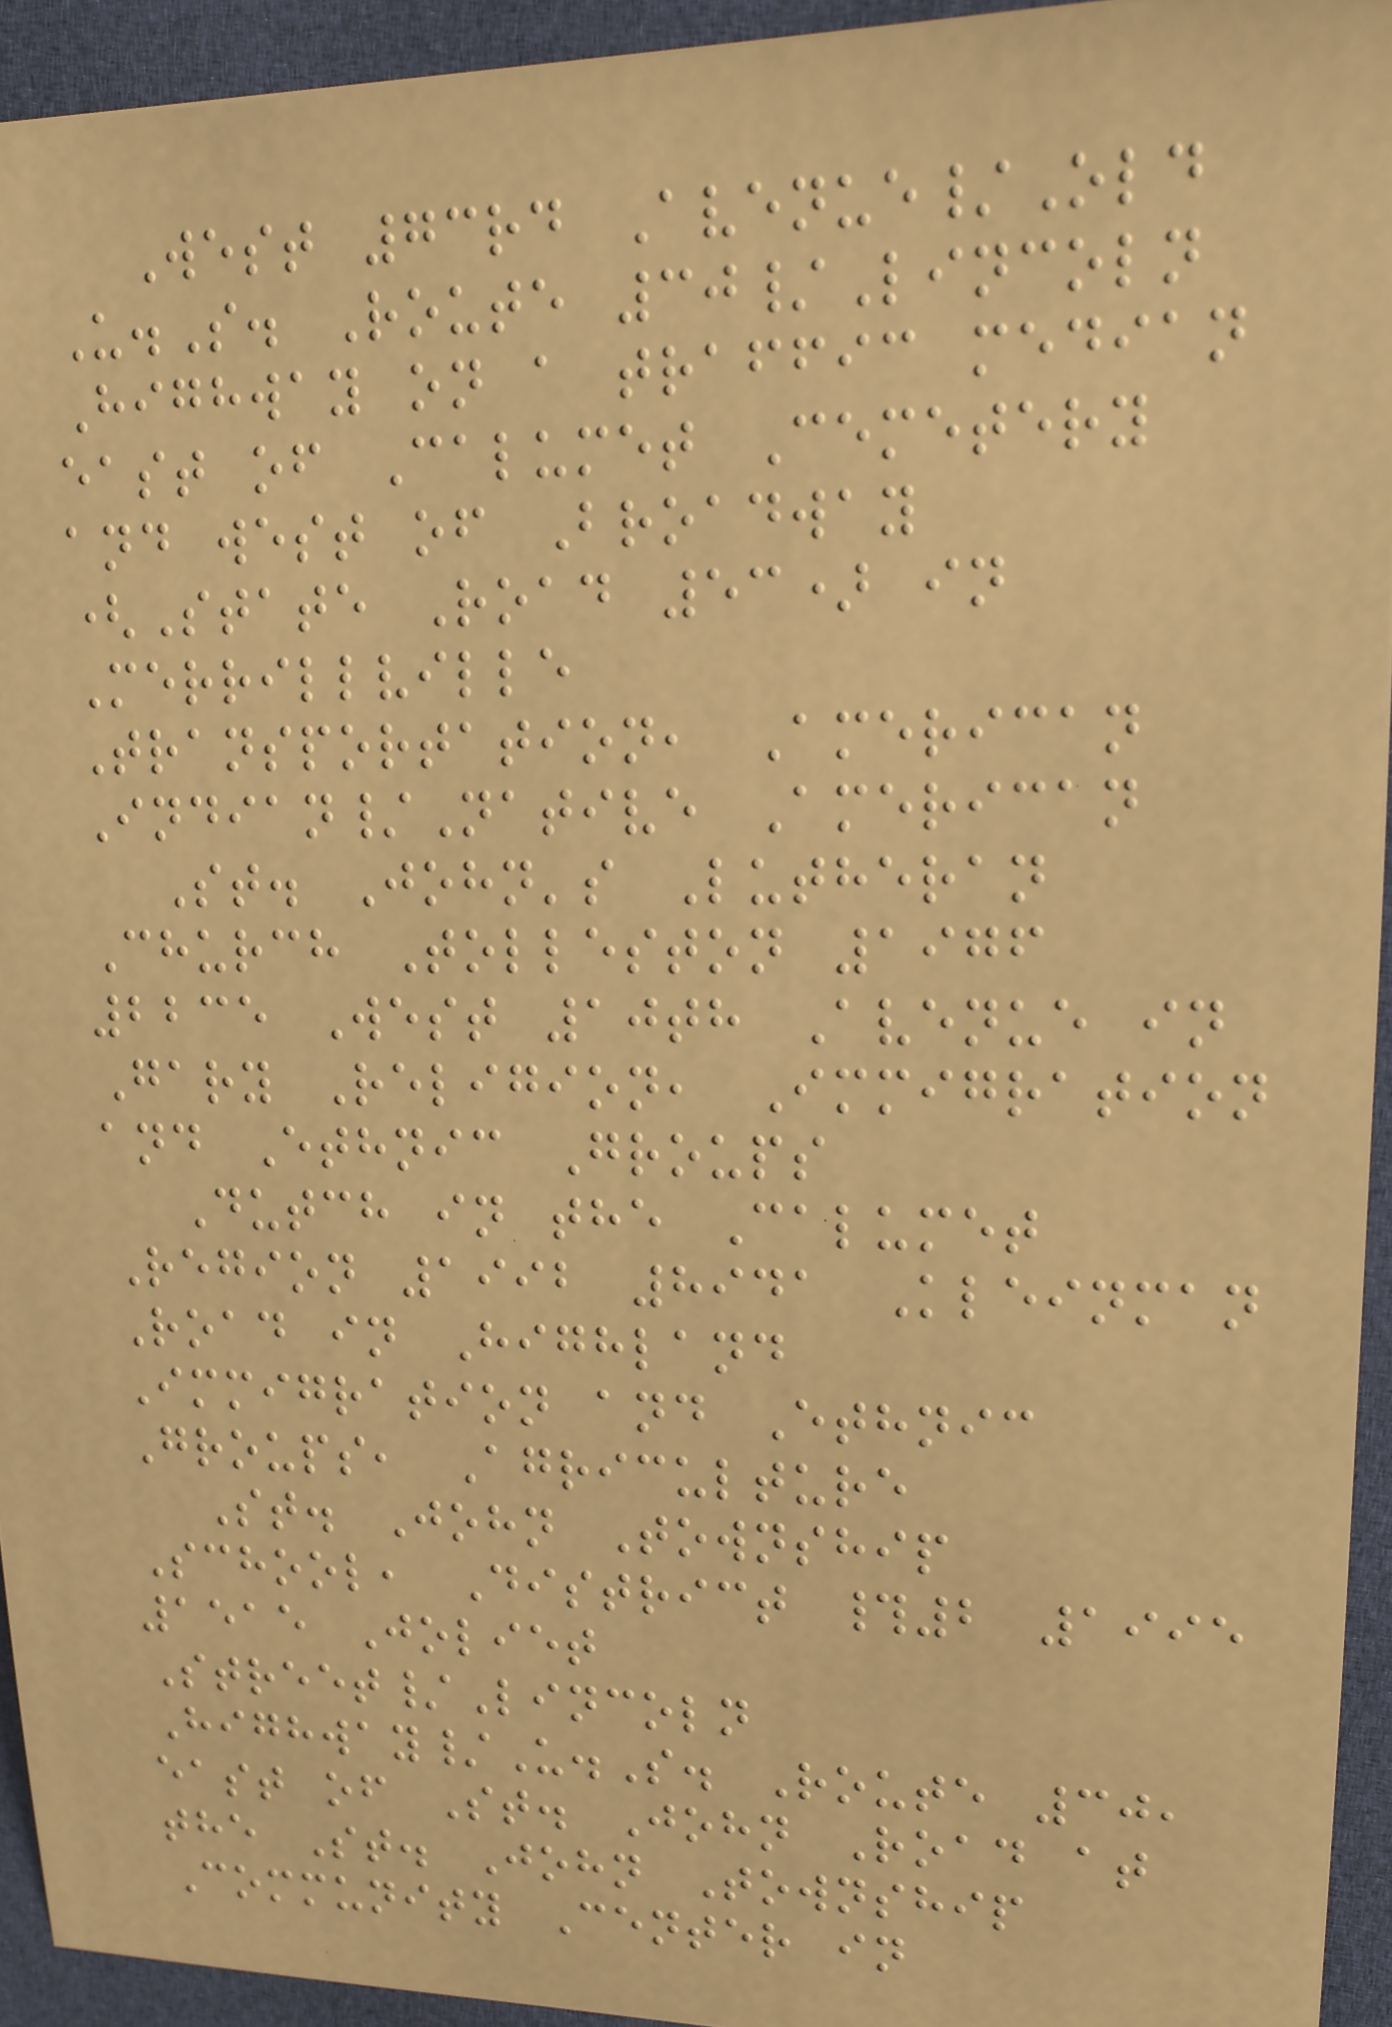West 73rd Avenue/Old
U.S. Route 30/Lincoln
Highway on a traffic median
east of Calumet Cemetery
and west of Broadway
(State Road 53) in
Merrillville
Transportation, American
Indian/Native American
St. John's Lutheran
Church Tolleston 1976
2235 West 10th Avenue in
Gary Religion, Immigration
and Ethnic Groups
Dutch in the Calumet
Region 1992 8941 Kleinman
Road in Highland
Immigration and Ethnic
Groups, Agriculture
St. John Township
School, District #2 1995
1515 Joliet
Street/Lincoln
Highway/U.S. Route 30,
east of St. John Road at
the St. John Township
Community Center in
